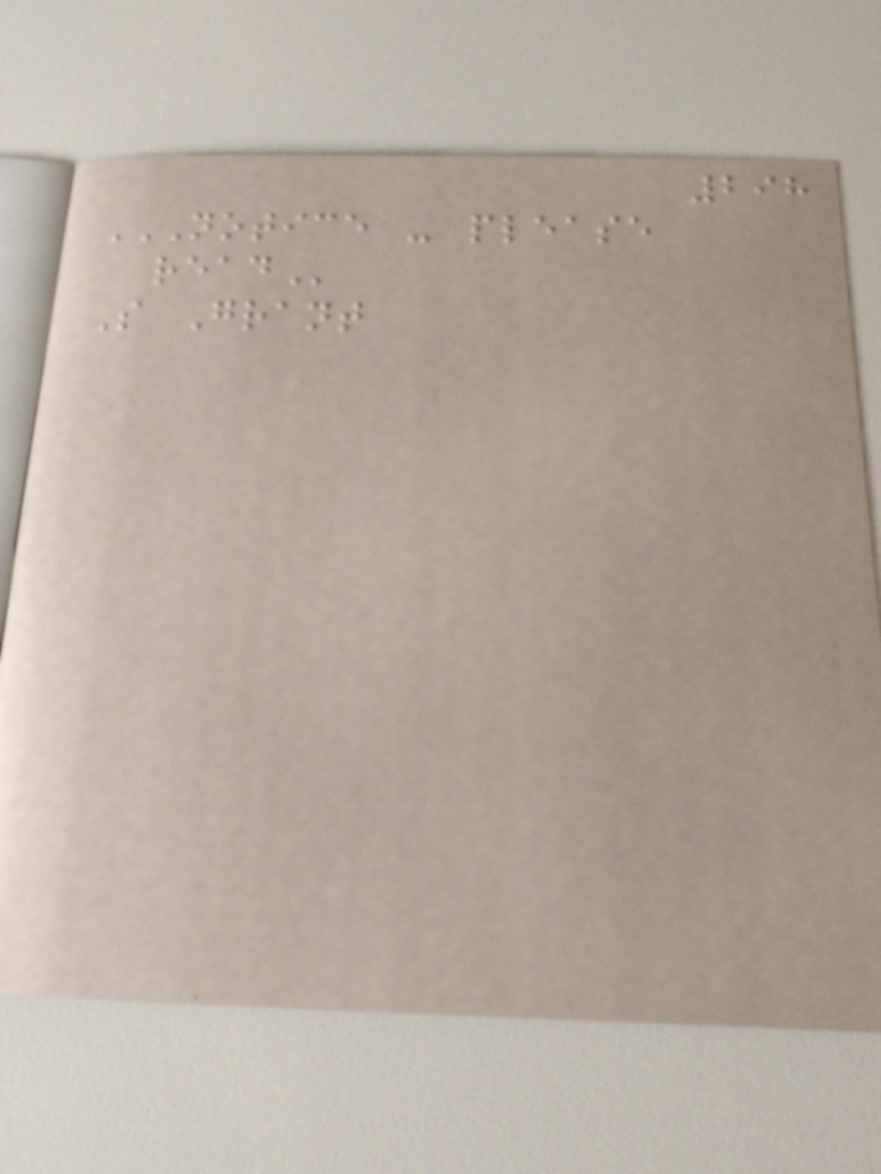298
NOTICE - PLEASE
READ
S Grant
